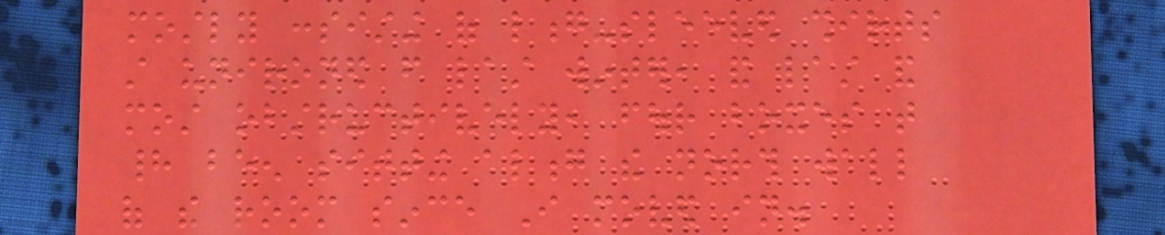mostly consisting of long-sleeved shirts
still unironed from last winter, and last and
most obstructively, four boxes that
had been sitting along the north wall
of the room since I moved in.
